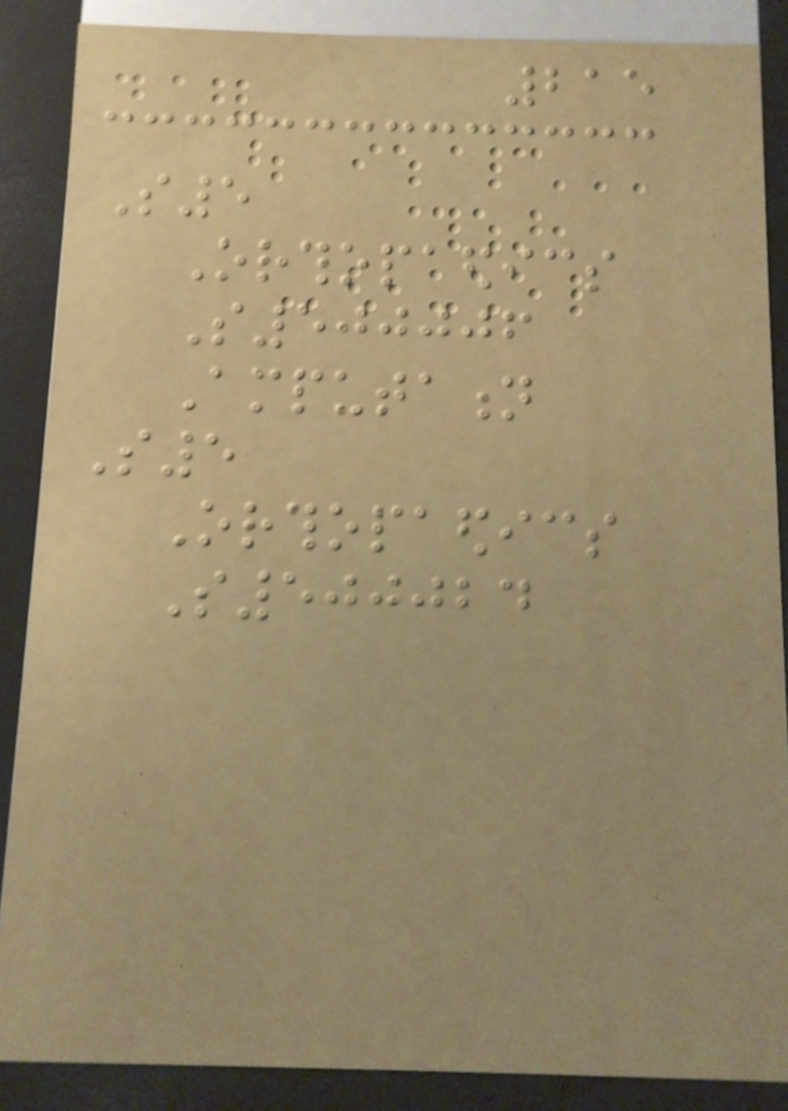215
S5
Orthopaedics
S500006
Amputation
S5
Orthopaedics
S500024
